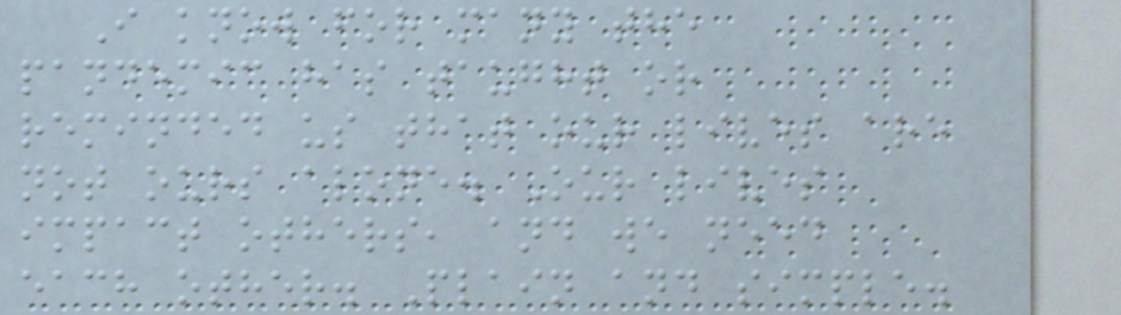I know for many the
pandemic has taught or
reminded us that our lives are
not ours alone. Our lives
impact others, and we need
each other. Plain and simple.
